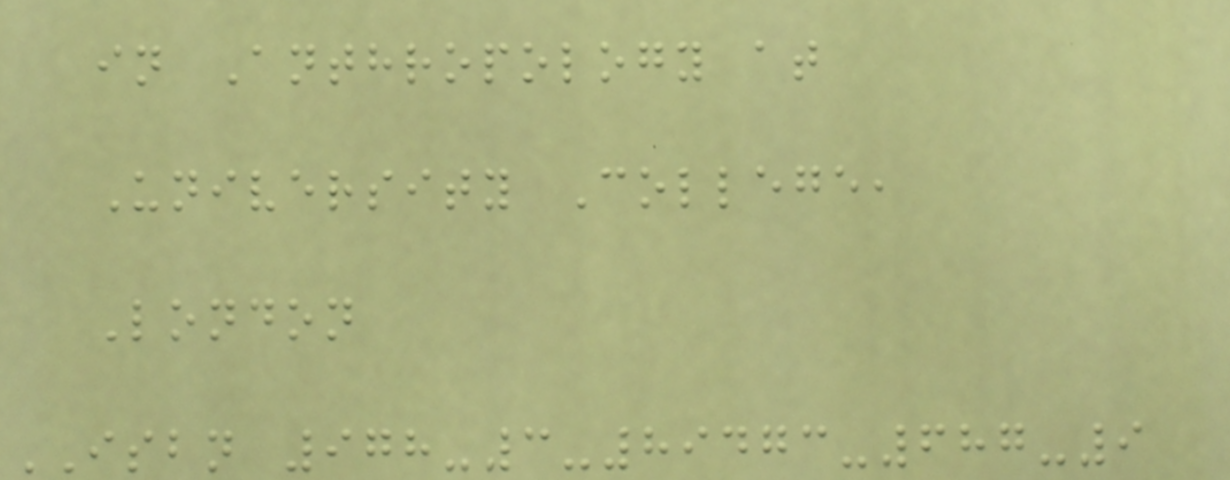in Anthropology at
University College,
London
ISBN 978-3-89473-687-9
